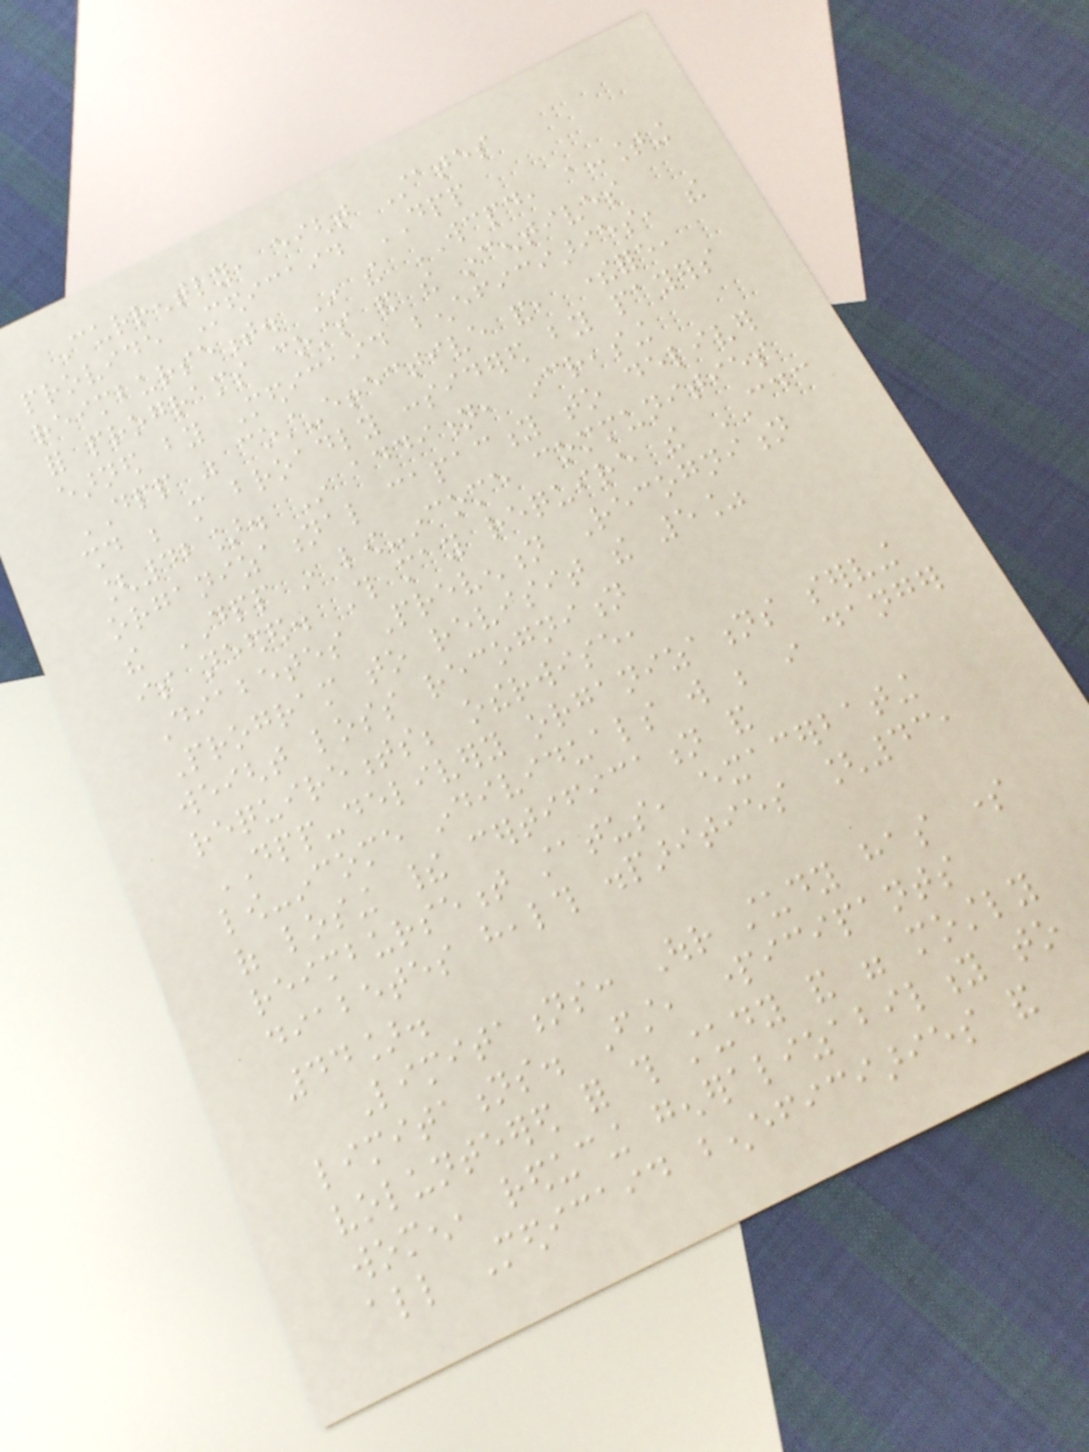Currently, eight States
provide Medicaid DPP
reimbursement. In the WCPD, accounting
for programs costs and the incentives
earned by Medicaid beneficiaries, the
DPP was cost-effective and, therefore,
should be more broadly considered by payers
[42]. In addition, increasing
organizational capacity to deliver
the DPP in low-income communities
is needed. This may require the CDC
Diabetes Prevention Recognition
Program to revisit the 5%
weight loss recognition
requirements; otherwise,
DPP-delivery organizations serving
low-income individuals will be in danger
of losing their certification and
reimbursement status, exacerbating
diabetes health disparities [43,
44].
Limitations: Our study has some
limitations. First, participants
volunteered for this study and were mostly
women, reducing generalizability to
all Medicaid beneficiaries and
